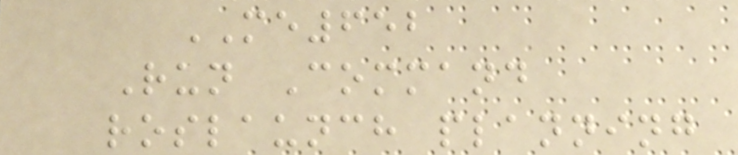ME652
Run Command
roslaunch planning
